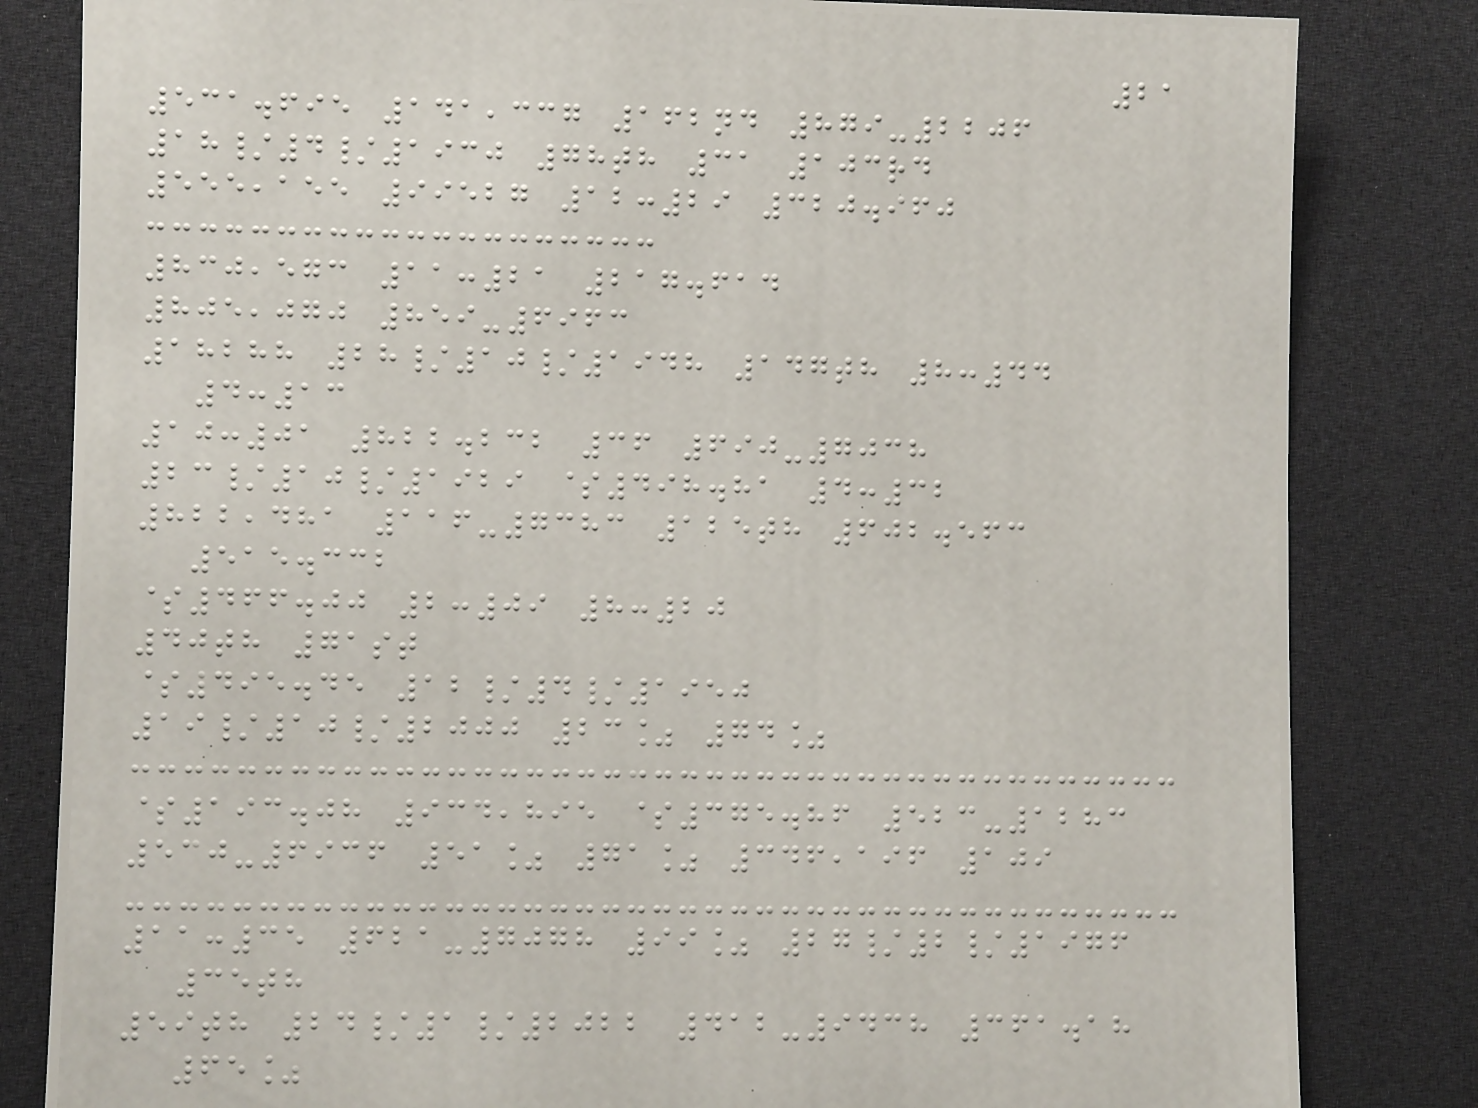21
531.695 141,337 162nd 879-2206
18/4/1930 78th 31 103rd
555,155 99527 12:29 320.960
830,573 11:21 217.614
805,070 859-6963
18288 28/10/1948 147th 8:44
4:13
10:01 822.232 36 690-7038
23/10/1929 $498.81 4:32
822,481 116-7383 125th 602.563
515.332
$466.00 2:09 8:20
40th 71st
$495.45 12/4/1950
19/10/2000 23% 74%
$193.08 934,895 $375.86 523-1283
530-6936 51% 71% 346,196 109
11:35 621-7078 99% 27/2/1976
35th
59th 24/1/2022 412-9438 361.18
65%
